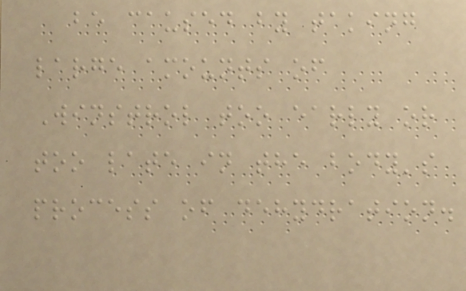be caused by taking
large amounts of
Winstrol too early or
too late in the body's
process of dehydration.
